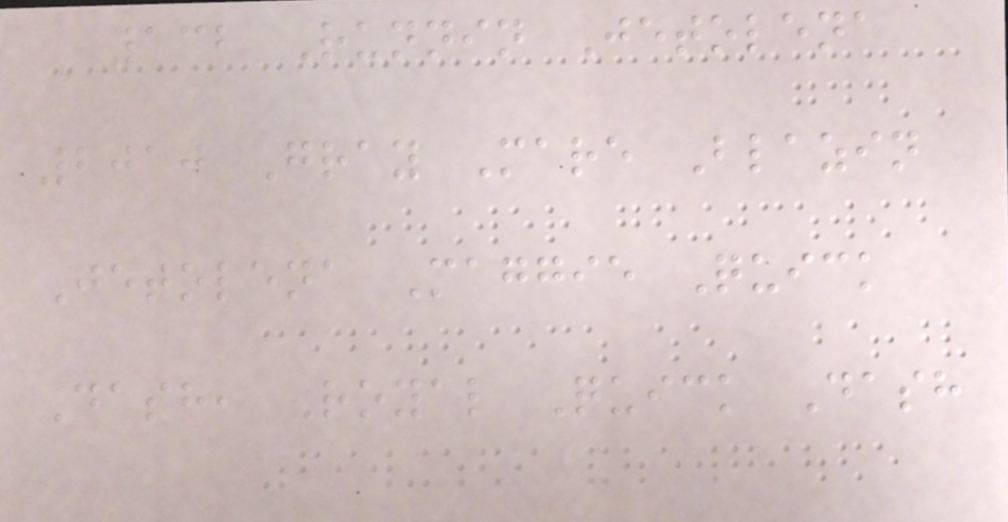132 Runnin Jetolena
2010 Gray Mare Blazin
Jetolena Maggie Quick
Dash, Royal Quick Dash
